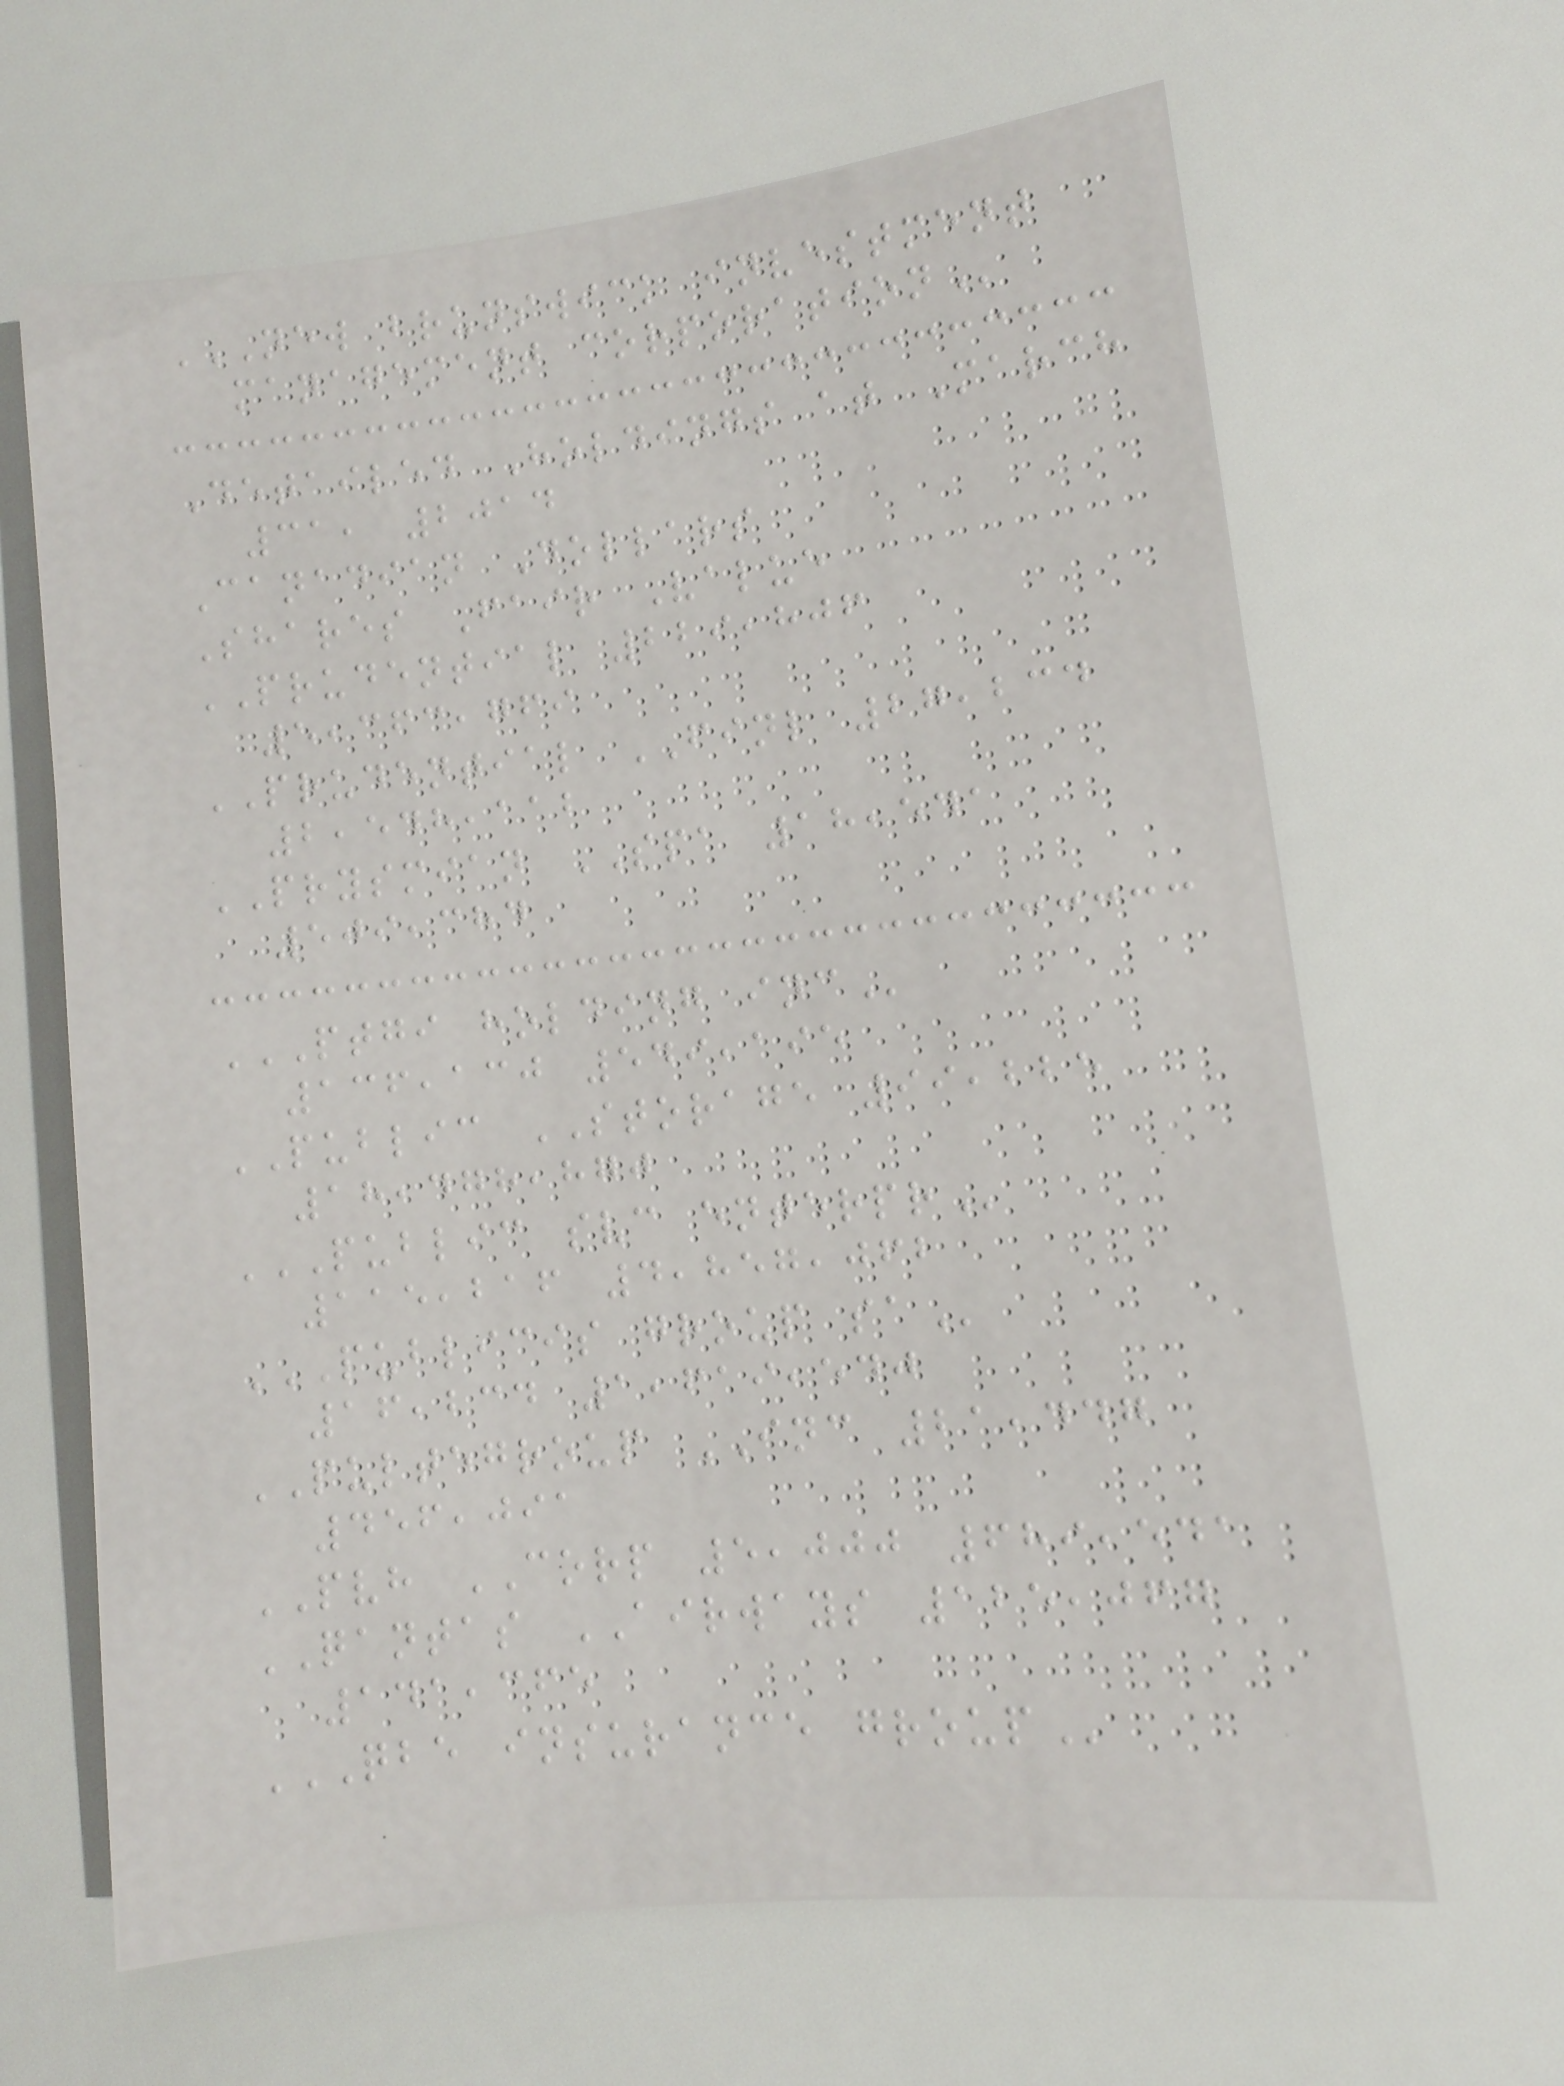NEW BRUNSWICK INVESTMENT
MANAGEMENT CORPORATION
Detailed Holdings at March
31, 2014
Canadian Dollars
Shares Fair Value
PRUDENTIAL 229,806
5,363,769
PRUDENTIAL FINL 27,234
2,548,112
PRYSMIAN SPA 18,541
509,384
PTGI HOLDING INC
136,130 549,195
PUBLIC STORAGE 99,225
18,478,870
PUBLIC SVC ENTERPR
115,216 4,857,062
PUBLICIS GROUP SA
16,234 1,619,540
PULTEGROUP INC 21,447
456,091
PVH CORP 5,000 689,541
QANTAS AIRWAYS 125,067
141,365
QBE INSURANCE GROUP
